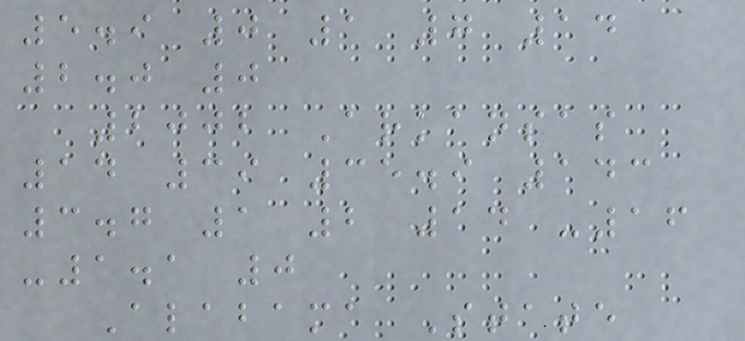5.9 0 1 7 14
2.0 0
2002 Arkansas
14 39 35.9 143
3.7 1 2 14 -16
-1.1 0
Alabama State
